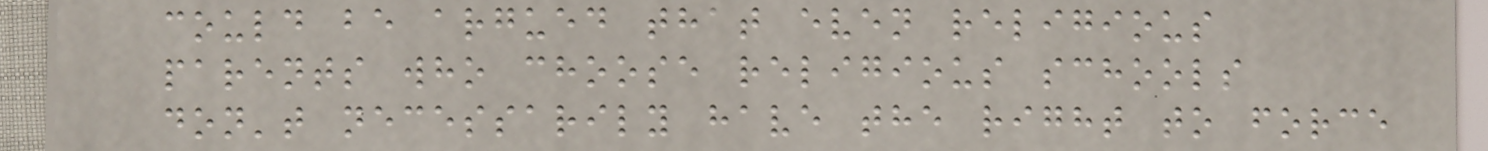could be argued that even religious
parents who choose religious schools
don't necessarily have the right to force
